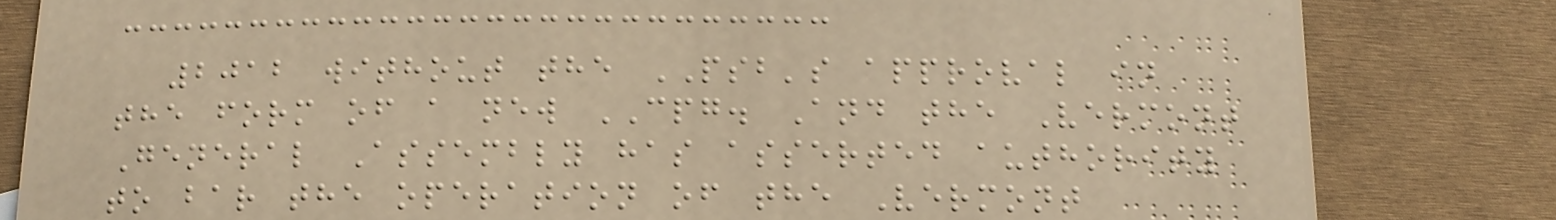2012 without the PSB's approval in
the form of a new CPG. And the Vermont
General Assembly has asserted authority
to bar the operation of the Vermont
